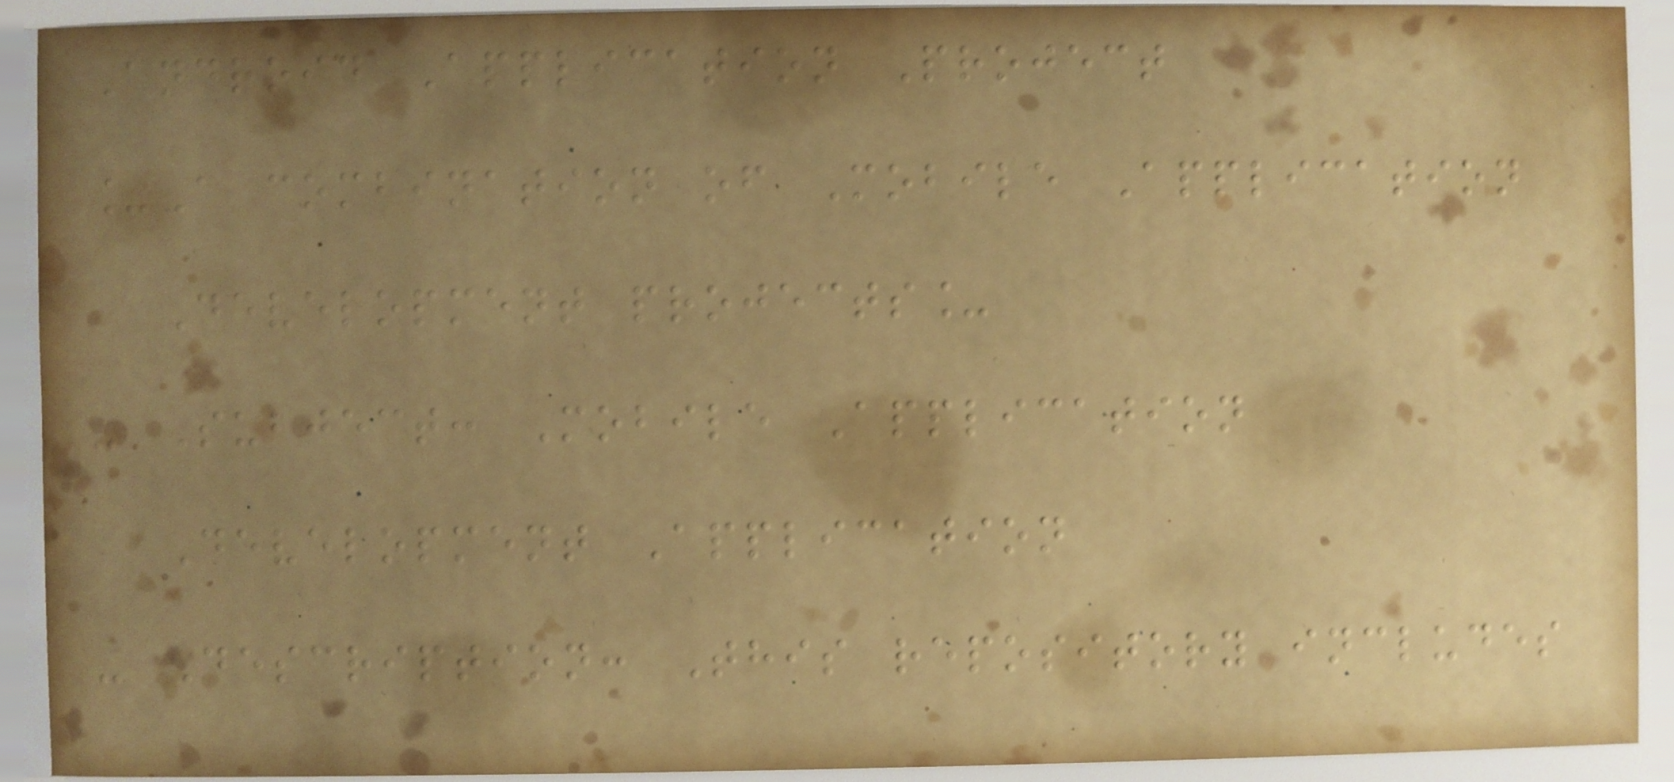Android Application Project
_A combination of Mobile Application
Development projects_
- Subject: Mobile Application
Development Application
- Description: This repository includes
